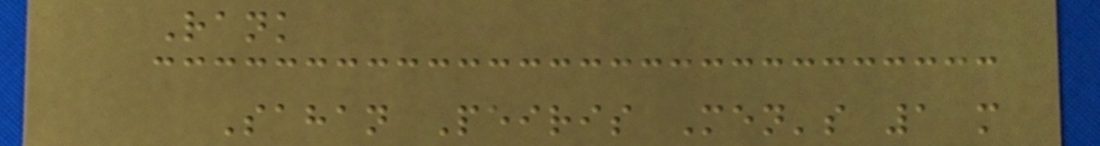Rank
Sahan Peiris Men's 1 m
